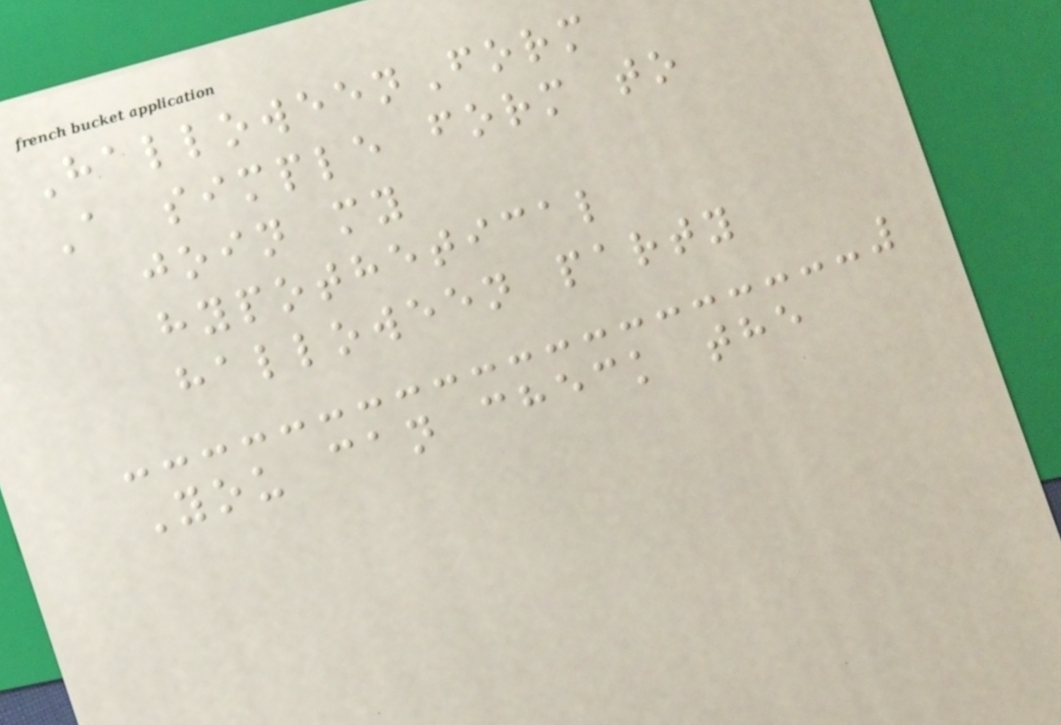HalloweenForm
A simple form to
join my
hypothetical
halloween party
You can check the
